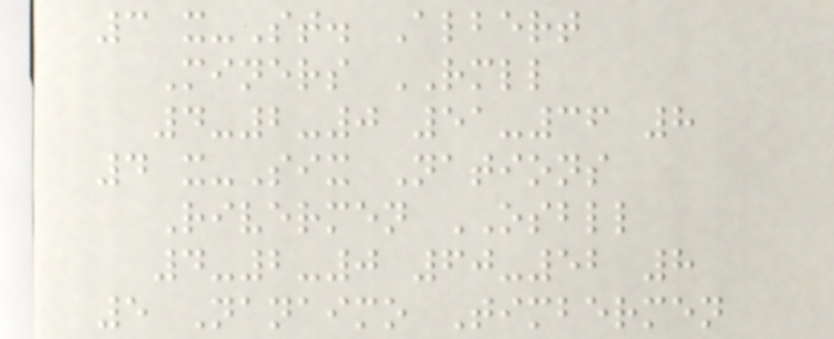3 x-St. Albert
Miners RMLL
4-2-0 51-36 8
4 x-Six Nations
Rivermen OSBLL
4-2-0 60-52 8
5 Nanaimo Timbermen
